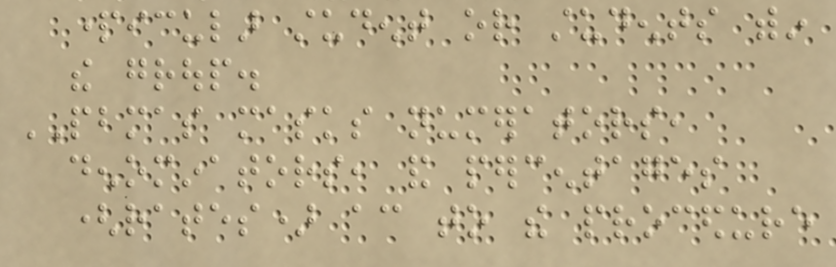particular student or students within
the group.
PBMAS masks numerators,
denominators, and percentages
(rates) according to the procedure
